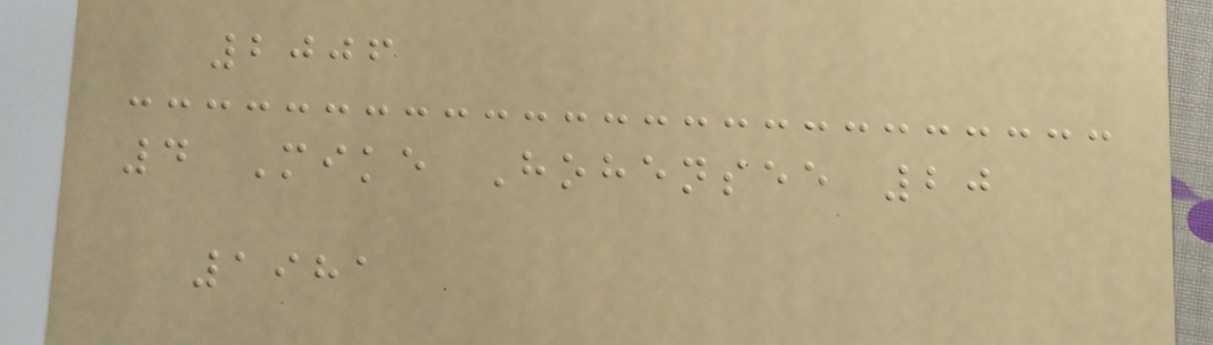2006
4 Mike Hohensee 20
1981
